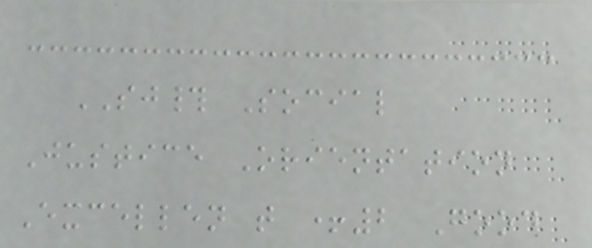SJ# Social
Justice Orientation
Excellen t +2 Good
